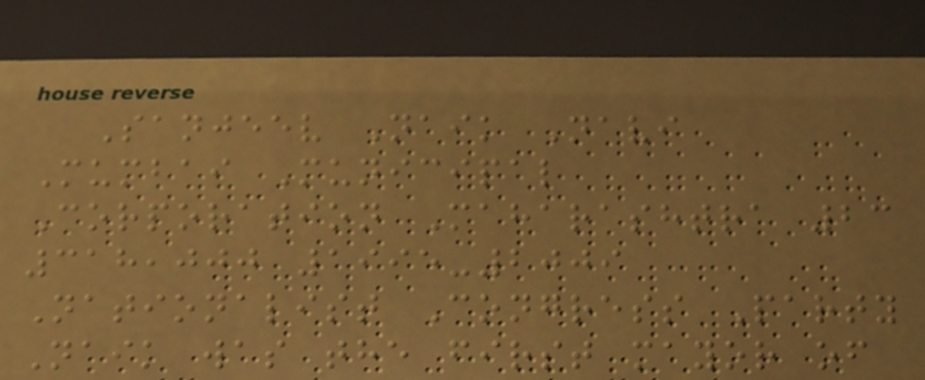Sanjeev Naik Navi
Mumbai Municipal
Corporation Maharashtra 23
318,000 1995-2009
Nationalist Congress Party
Naik was the first mayor of
